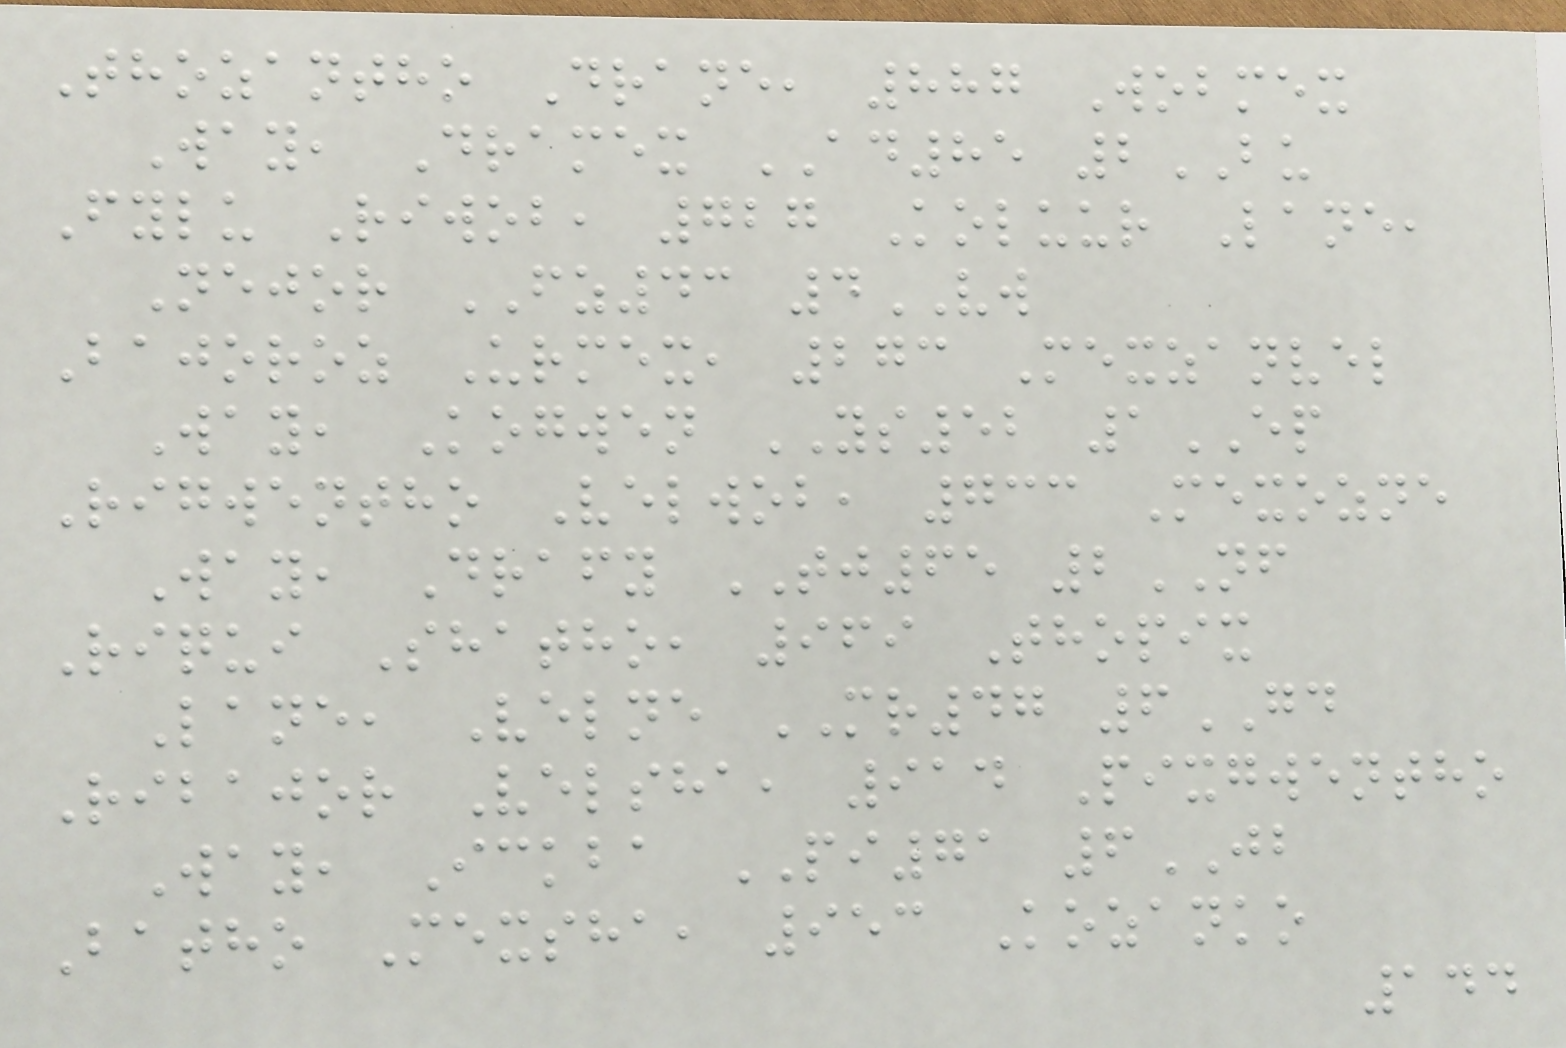Thozantho Drane, 887 Wobmex
Way, Dramex AD85 2BU
Fylu Riwob, 727 Koluur Lane,
Nejor FZ43 4VW
Bajoroz Urmex, 273 Mexzanvel
Way, Kogwen YS52 1EP
Rigwentho Velwob, 733 Mexozne
Way, Drafy TJ65 2NF
Riqui Shatho, 969 Thopix
Lane, Velne MR47 6GD
Ribajor Velsha, 914 Pixgwentho
Way, Ickba PI71 6JB
Batho Mexsha, 953 Kozanko
144
